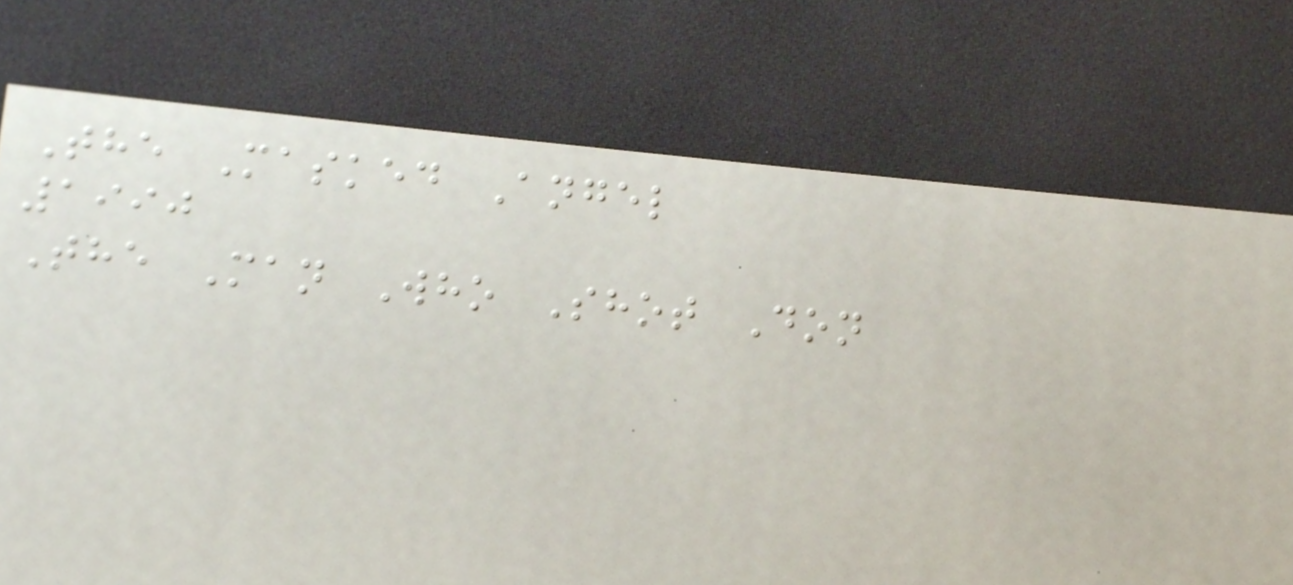The Masked Angel
1990
The Man Who Shot Don
